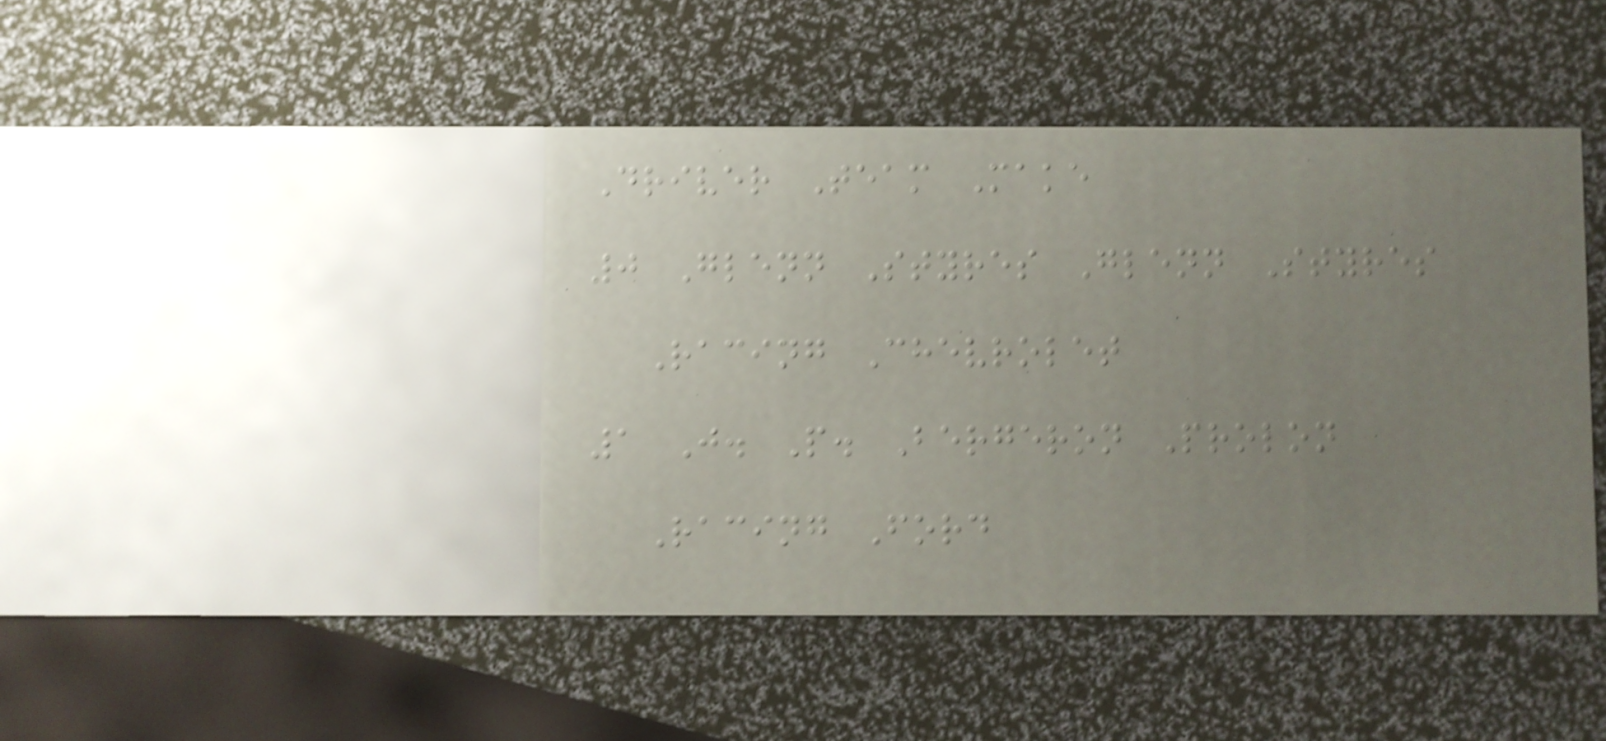Driver Team Make
0 Glenn Styres Glenn Styres
Racing Chevrolet
1 J. P. Bergeron Prolon
Racing Ford
